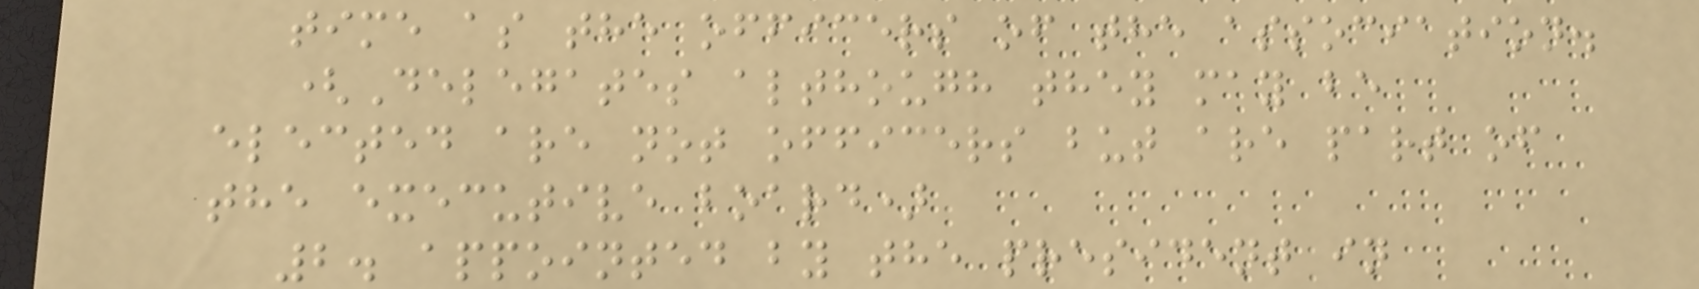time as the officers of the association.
(Delegates although they may be
elected are not officers but are part of
the executive board)
2. appointed by the president in
